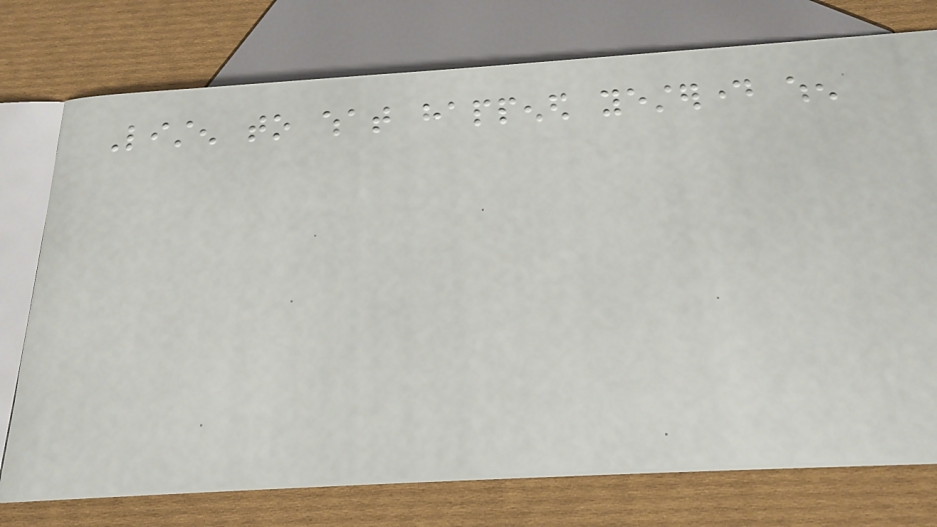Listen to what happened yesterday when
